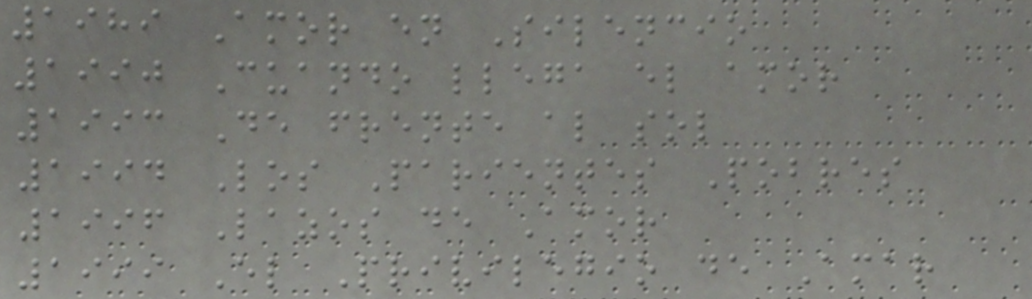1989 Amor en Silencio
1990 Cuando llega el amor
1993 De frente al sol
1994 Los Parientes Pobres
1996 Lazos de Amor
1999 El Privilegio de Amar
